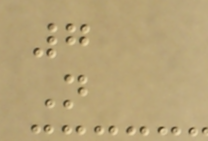7
N
